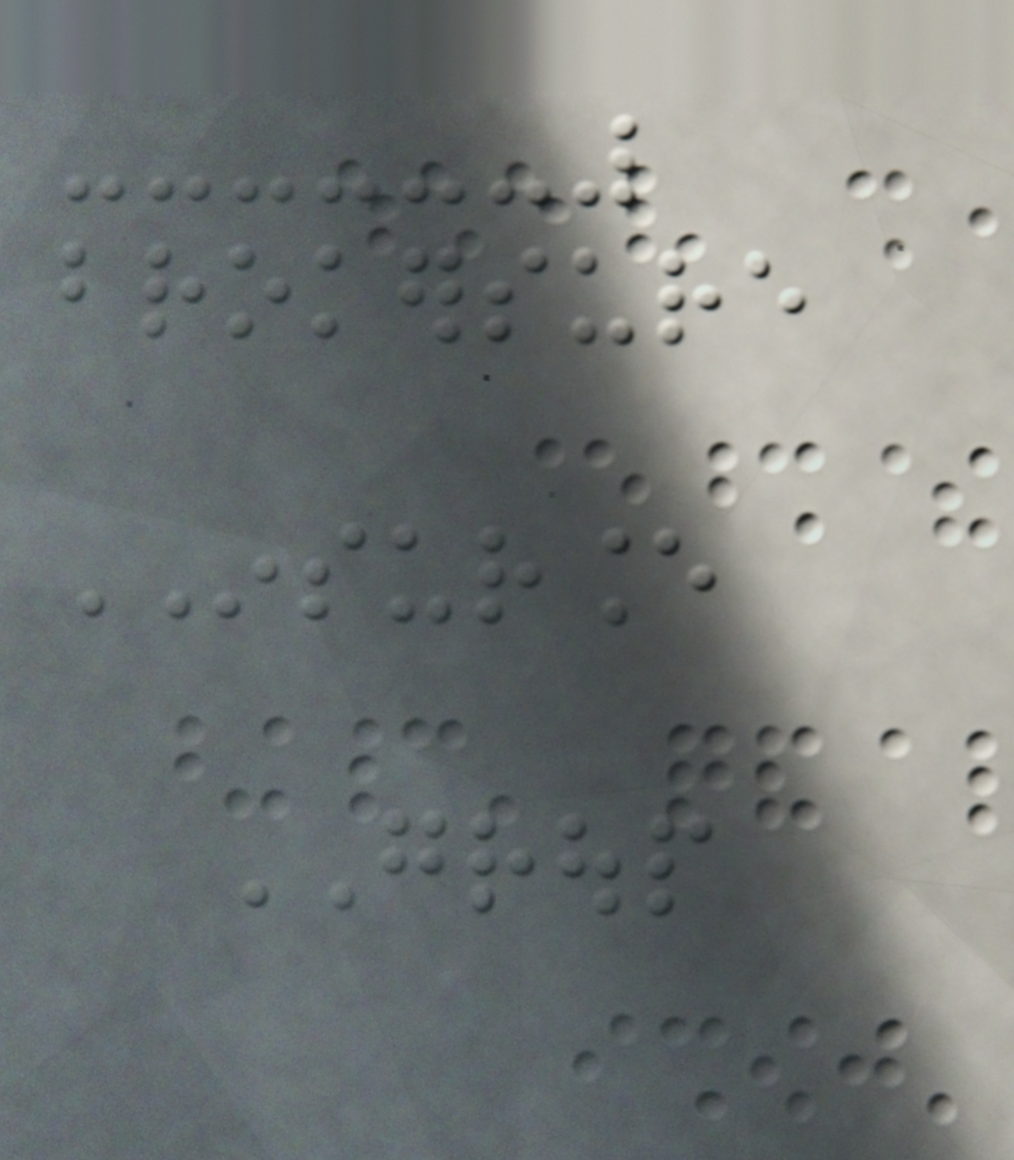brokersure
INSURANCE
GROUP
